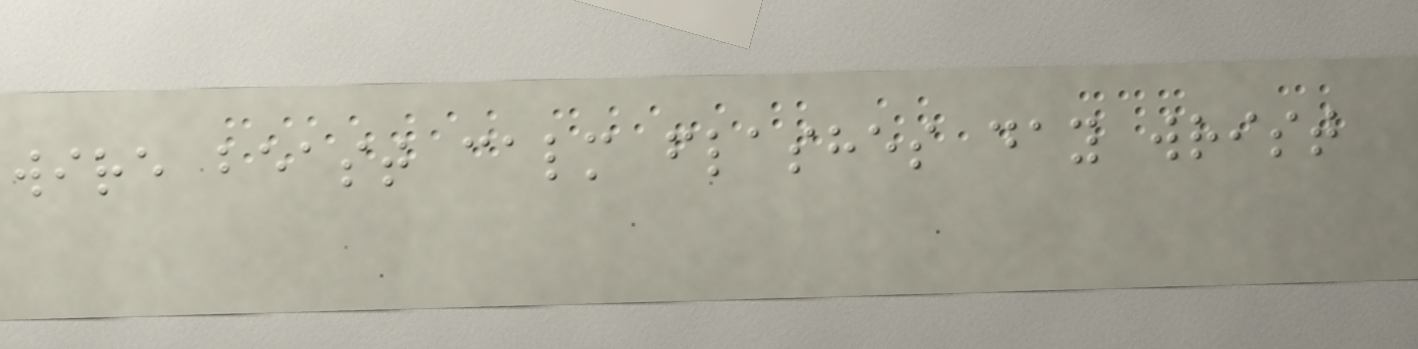wire beast calm flashes day wrist
